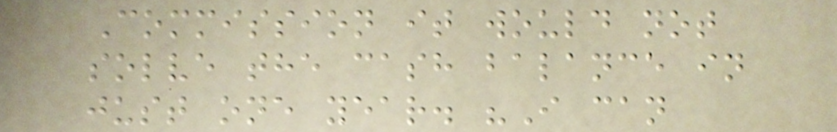Commission it would not
solve the cash balance in
just one year. "I can
